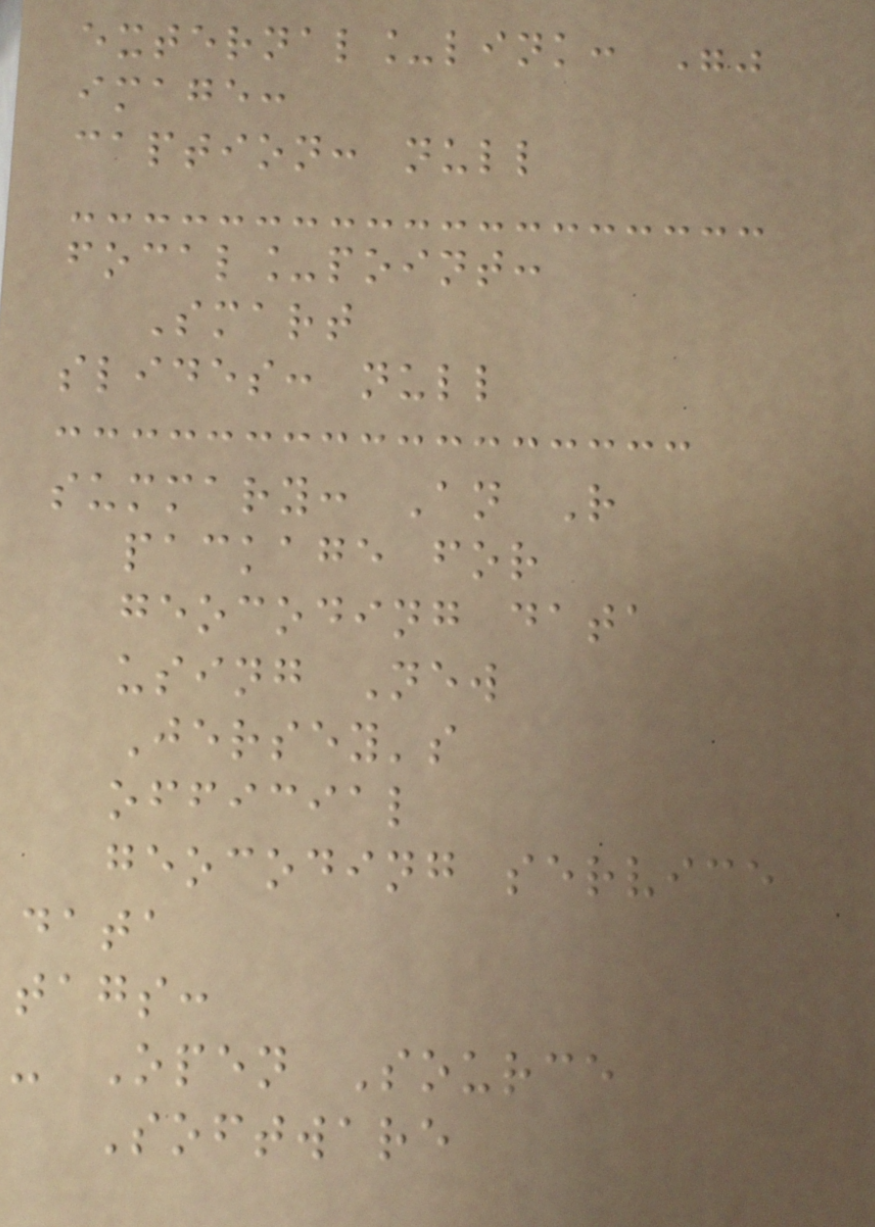external_link: ""
image:
caption: null
focal_point:
Smart
slides: null
summary: An R
package for
geocoding data
using New
Jersey's
official
geocoding service
data
tags:
- Open Source
Software
